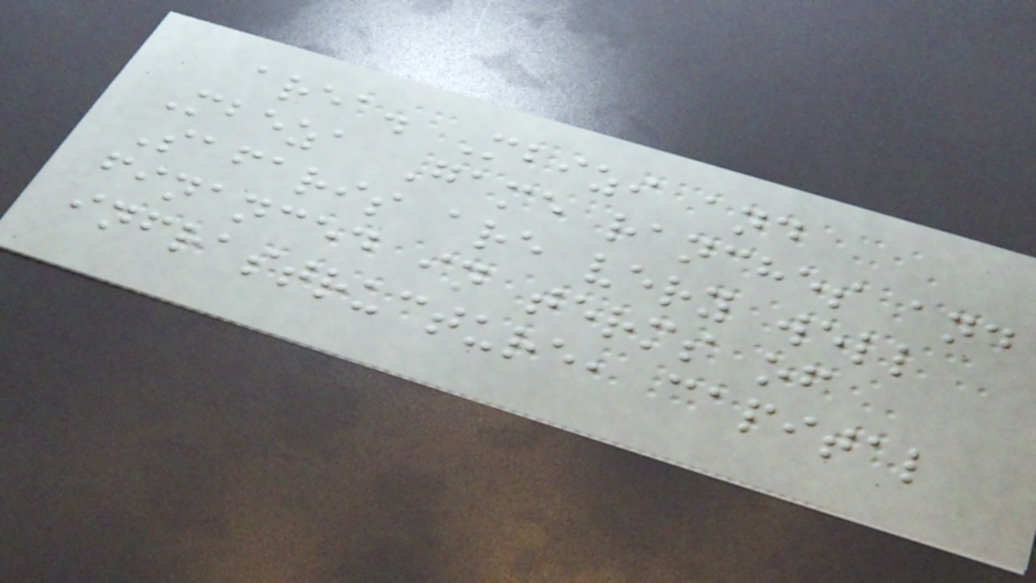area. Mbizi and
Mbeza Game ranches and
Safaris are very well
financed in terms of
infrastructure, capital
